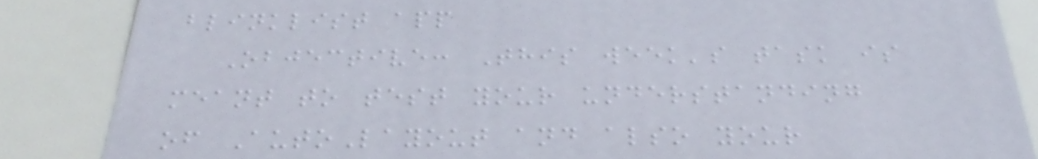blinklist app
Objective: This week's task is
meant to test your understanding
of AutoLayout and also your
